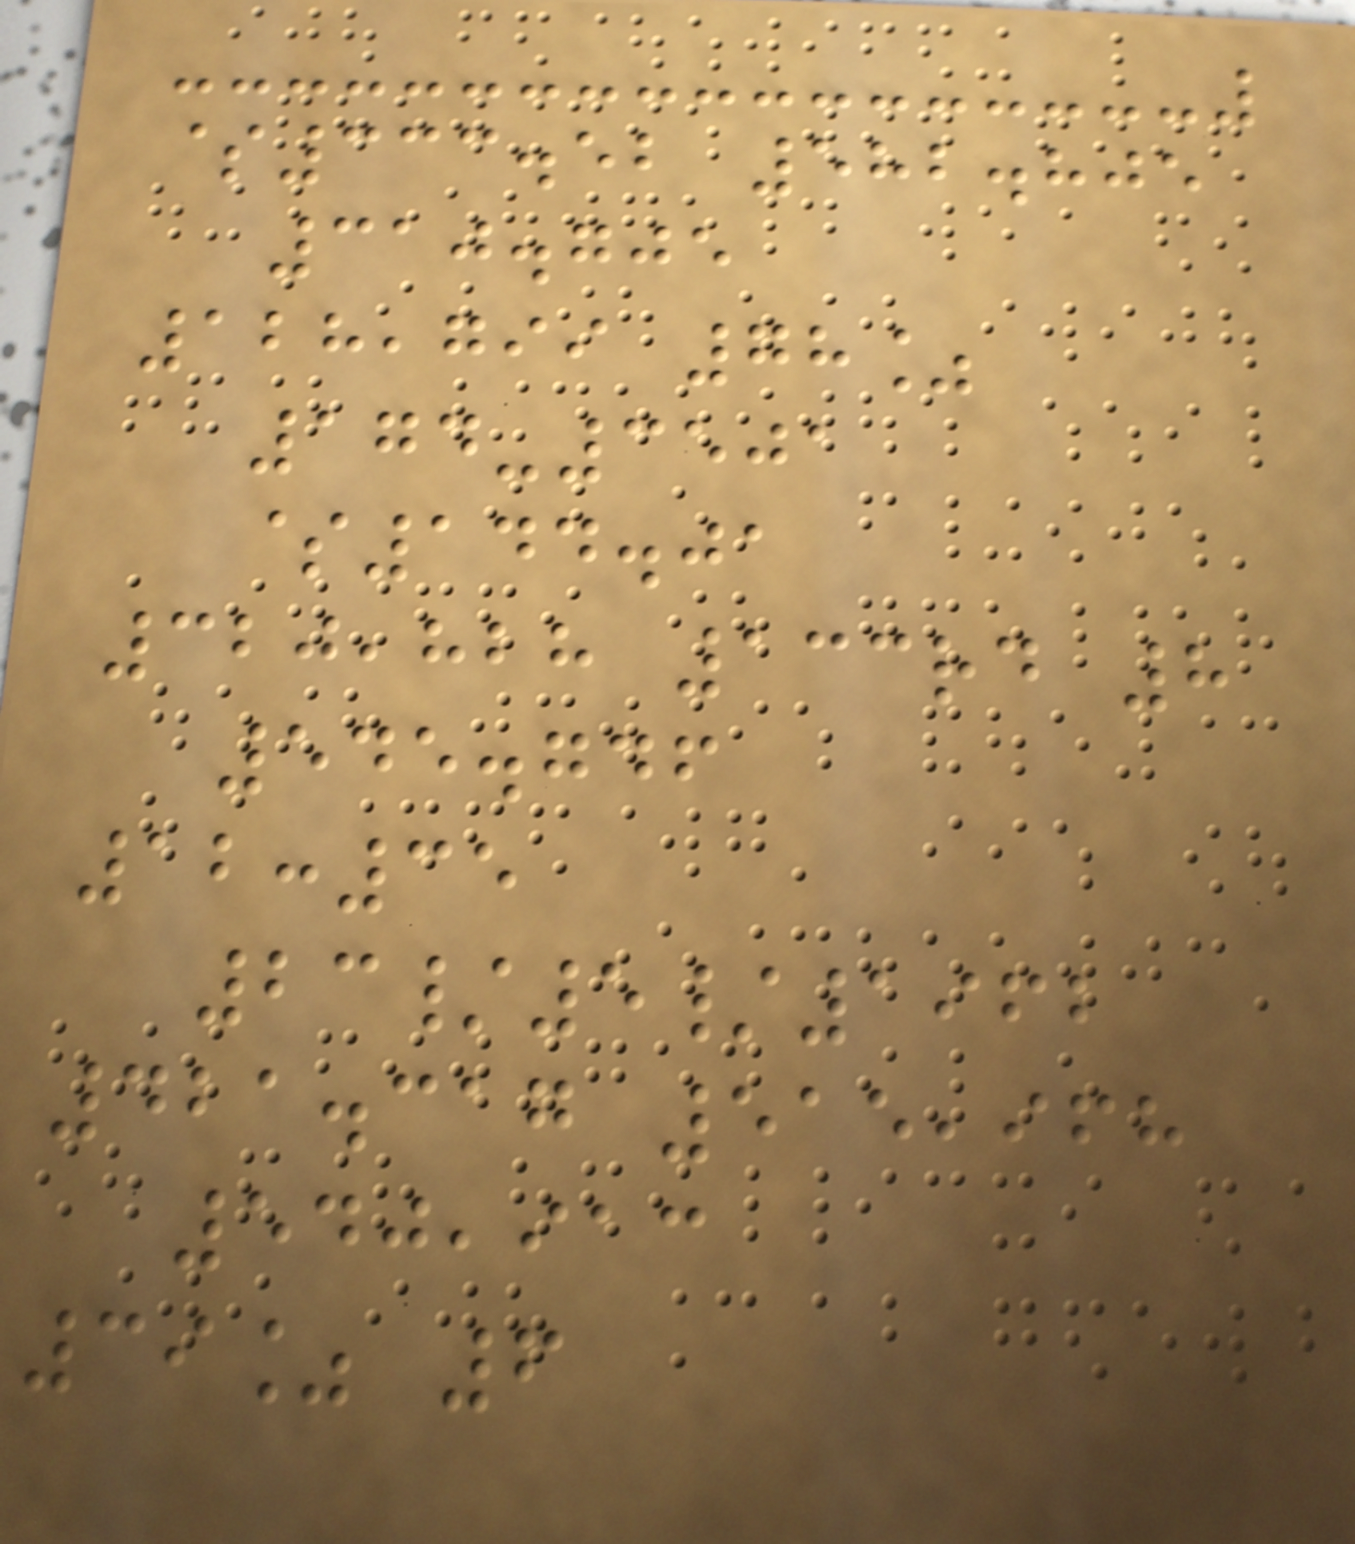$333.52 582.805
310.705
128,799 78%
174-3501
$144.01
320,828 133rd 8
545.746
12:35
23/5/1962
421.317 515,968
540,913
39% 6
